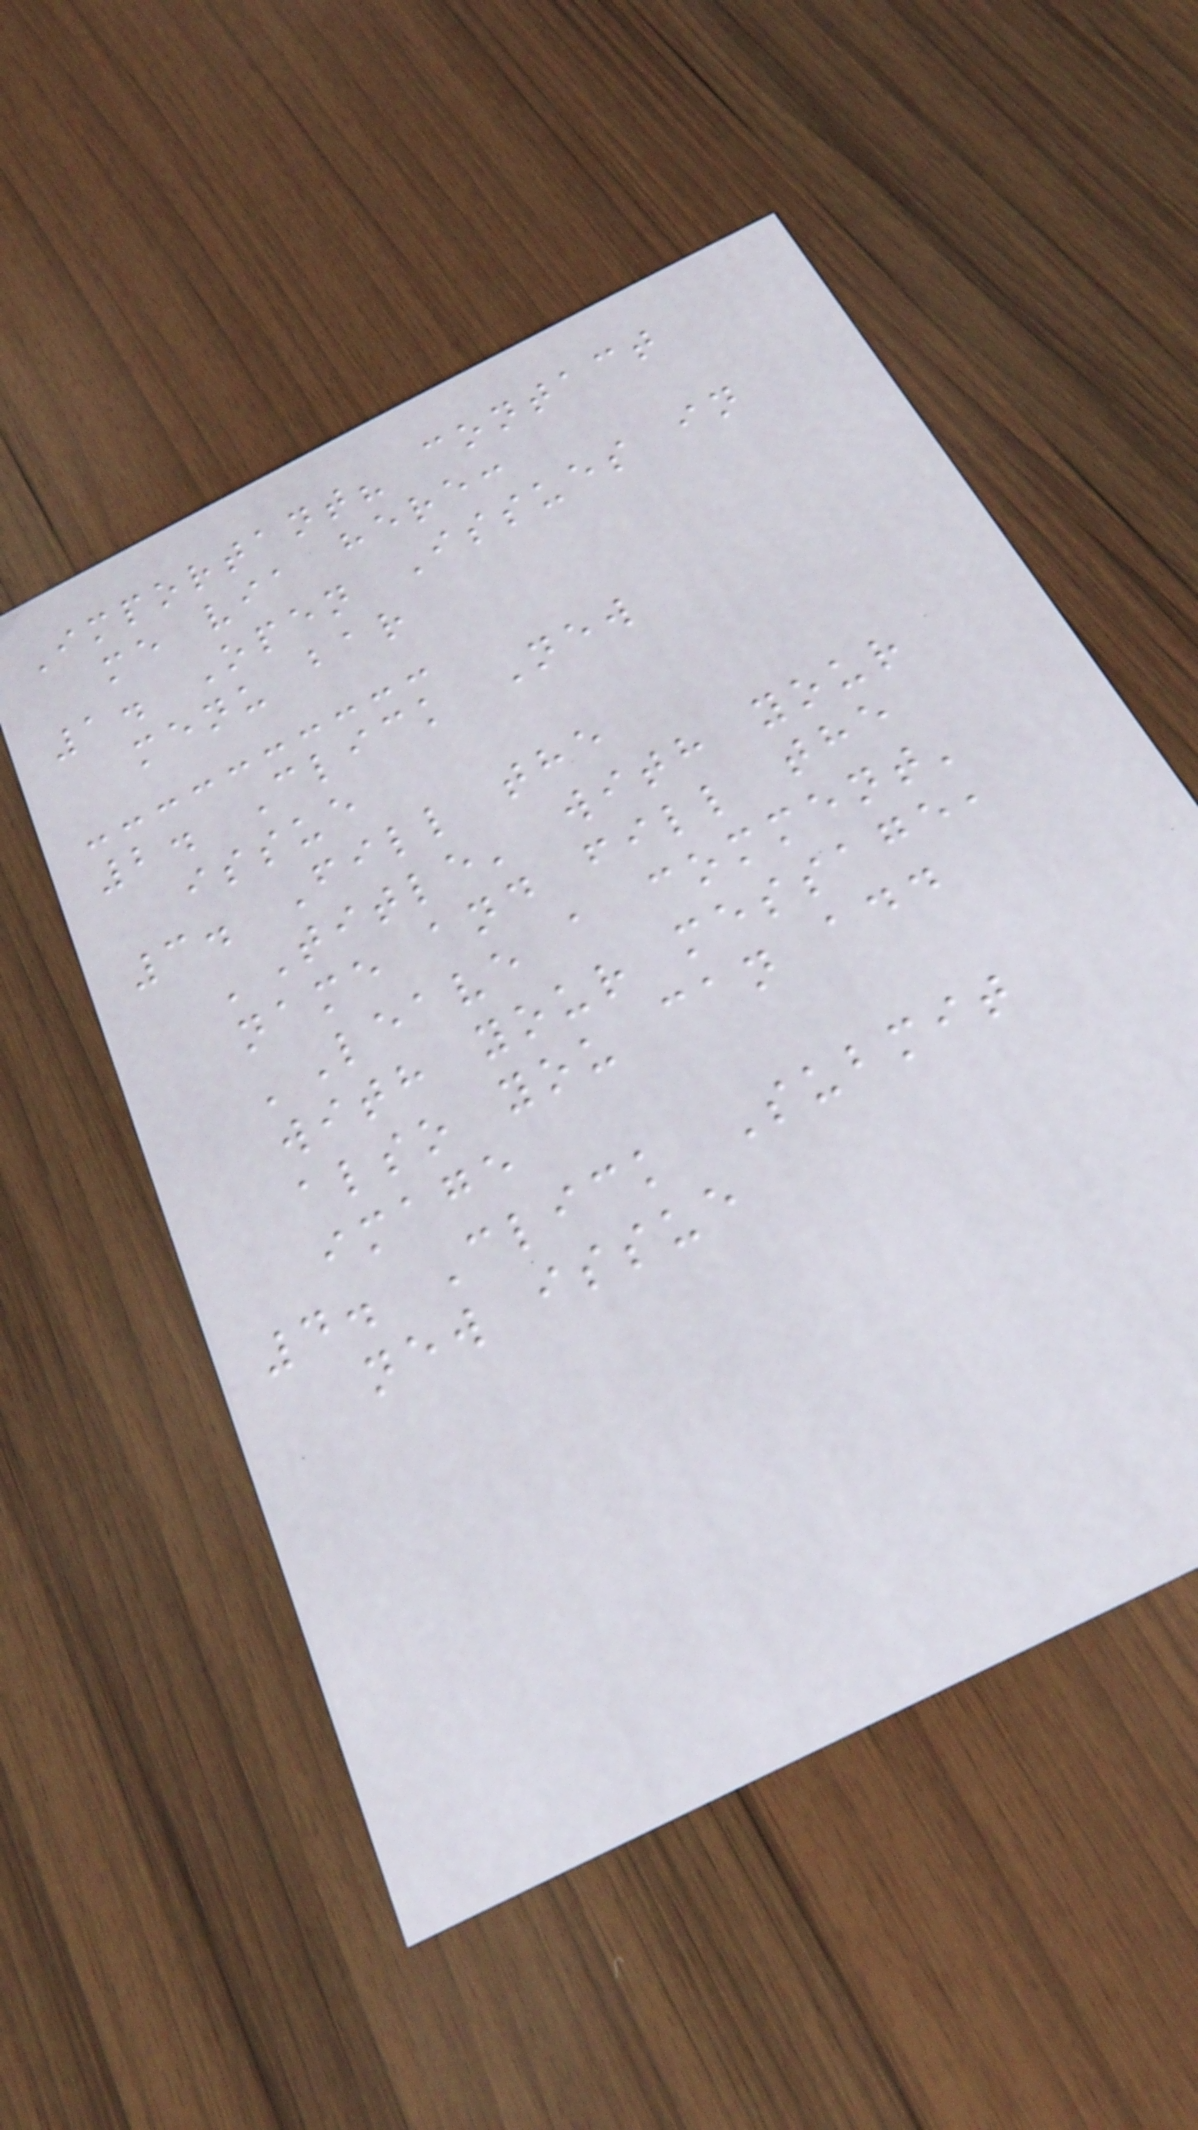Important? contact
me via here:
1. Open Issues in
menu bar
2. Click New
issue
3. Fill the
'Title' with your
name and fill the
'Leave a comment'
with your message,
also you can add
image
4. Click Submit
new issue
